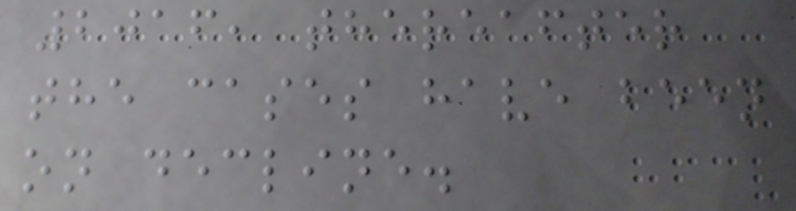2016, thereafter
the cases have been
on decline.
